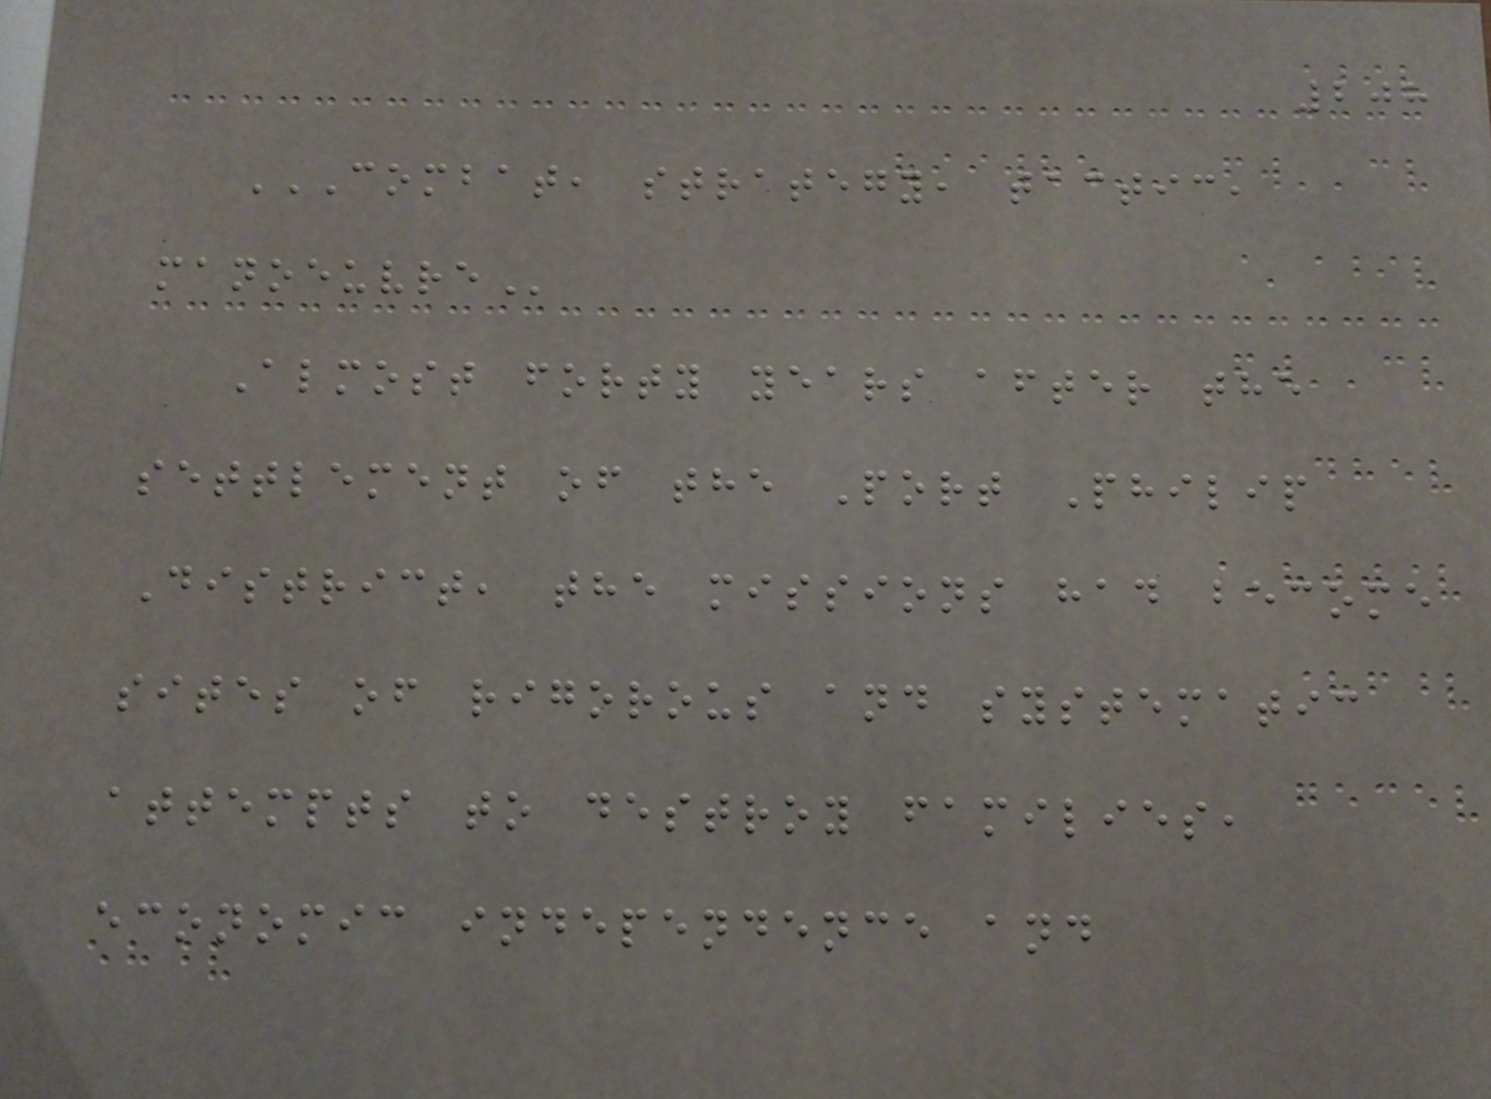208
COMBAT, STRATEGY, TACTIC,
MANOEUVRE
Almost forty years after the
settlement of the Port Philip
District, the missions had become
sites of rigorous and systematic
attempts to destroy families,
economic independence and
